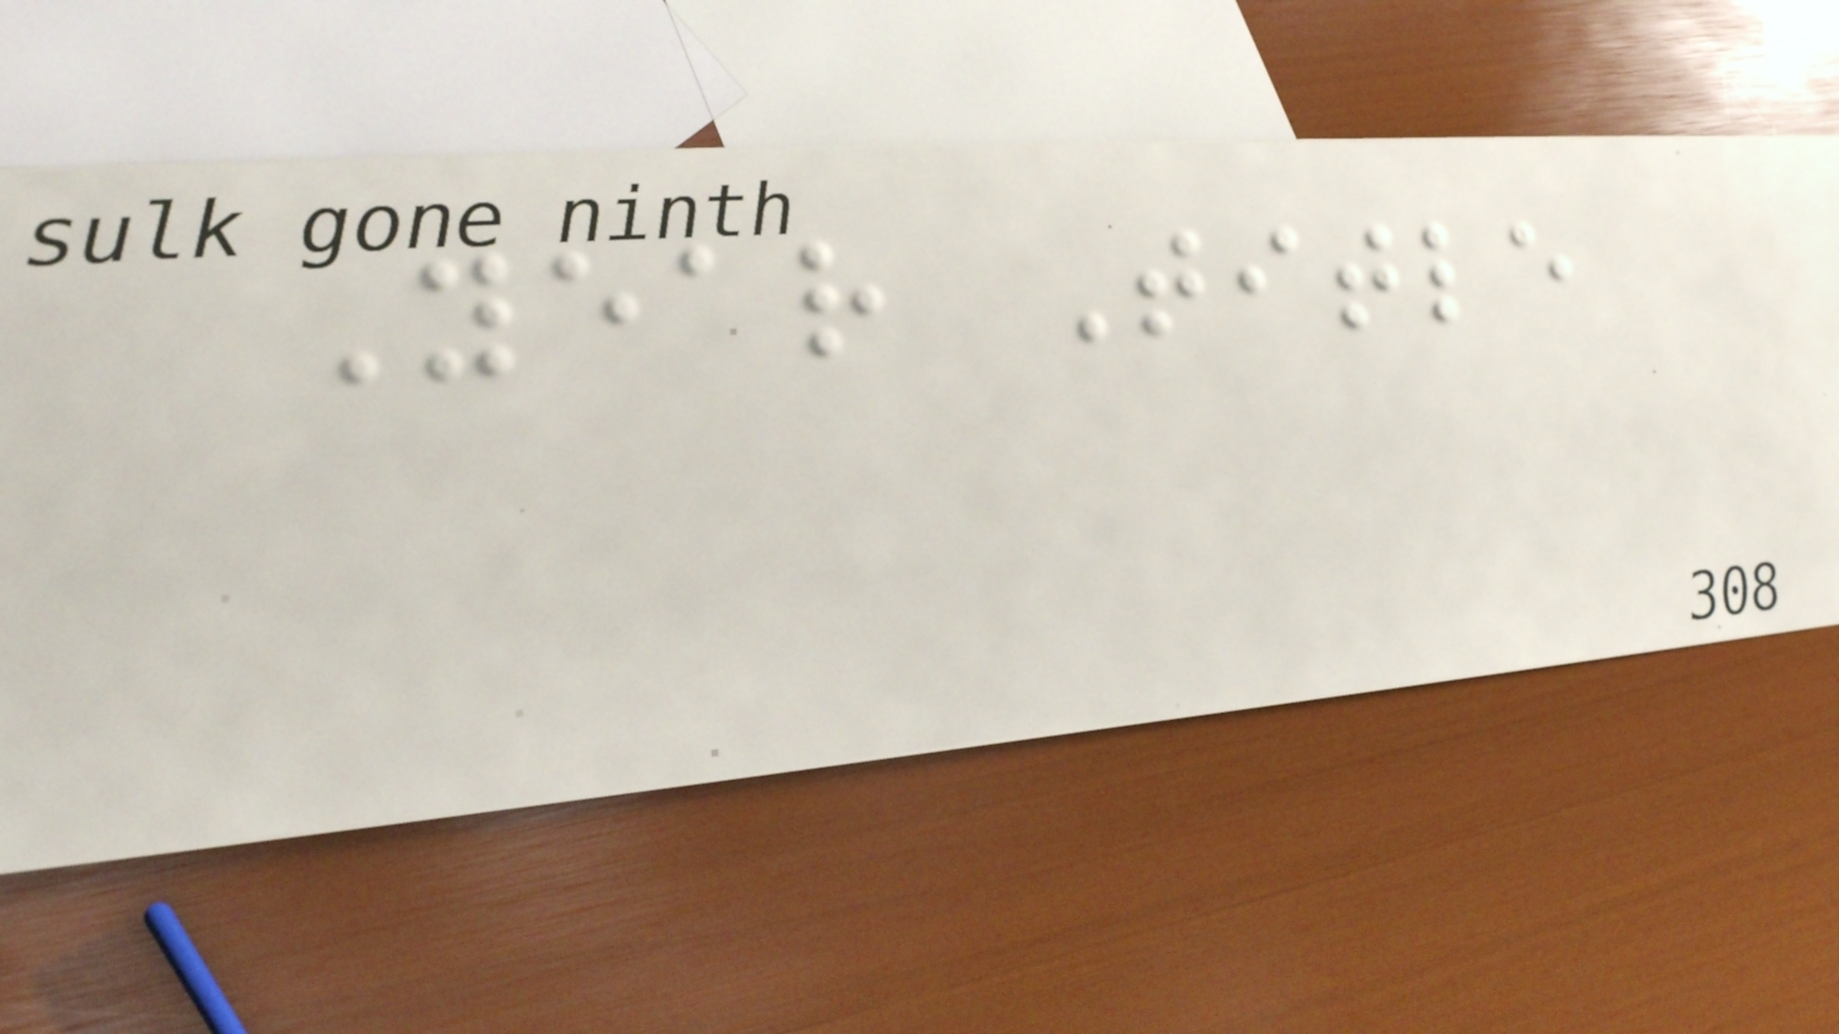Year Title
